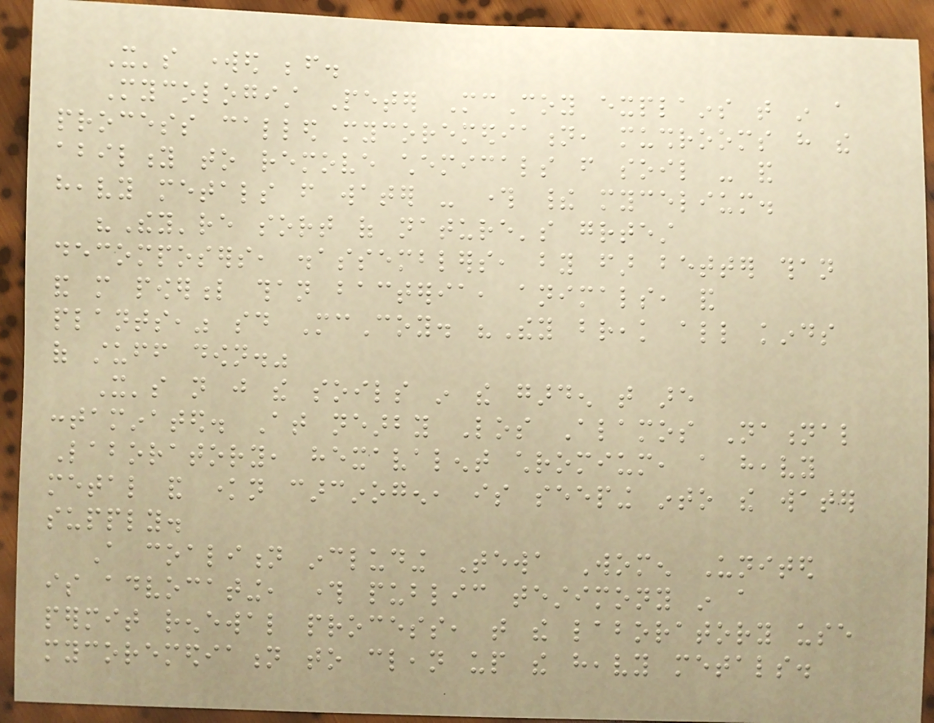It's worked before.
Mycologist Peter McCoy explains that in a
process called mycoremediation, mushrooms have the
ability to remove chemicals from soil - and
heavy metals from water - through their mycelium.
"They're sort of nature's greatest
decomposers, disassemblers, by far better than
and more powerful than bacteria, animals, and
plants," said McCoy. "They break all kinds
of stuff down."
It's not just the soils in the garden that are
contaminated. At nearby Los Alamos National
Laboratory, hexavalent chromium, a heavy
metal and known carcinogen, is seeping into the water
supply.
A coalition including Tewa Women United
is advocating, through public testimony in a
permit renewal process, that the laboratory use
mycoremediation to clean up the heavy metals.
